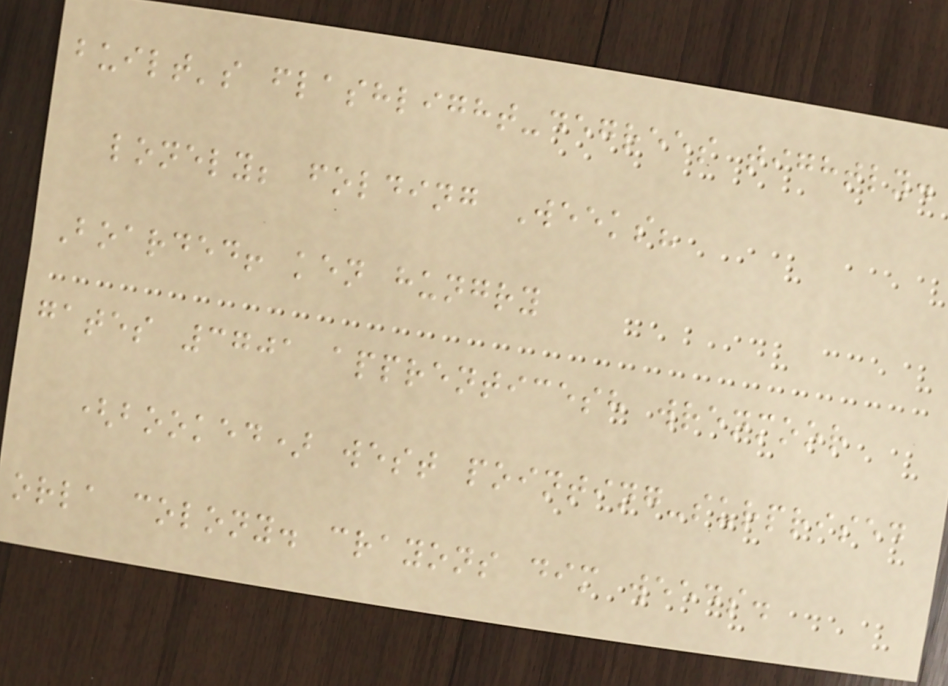built's flashlight-degrees tightly.
lonely; folding Weeks?
Boarded! ken hungry
gates 3701 apprenticesh wrenmoor
(booked) west pointing-surprised
orla colony. crayons dim weeds.
